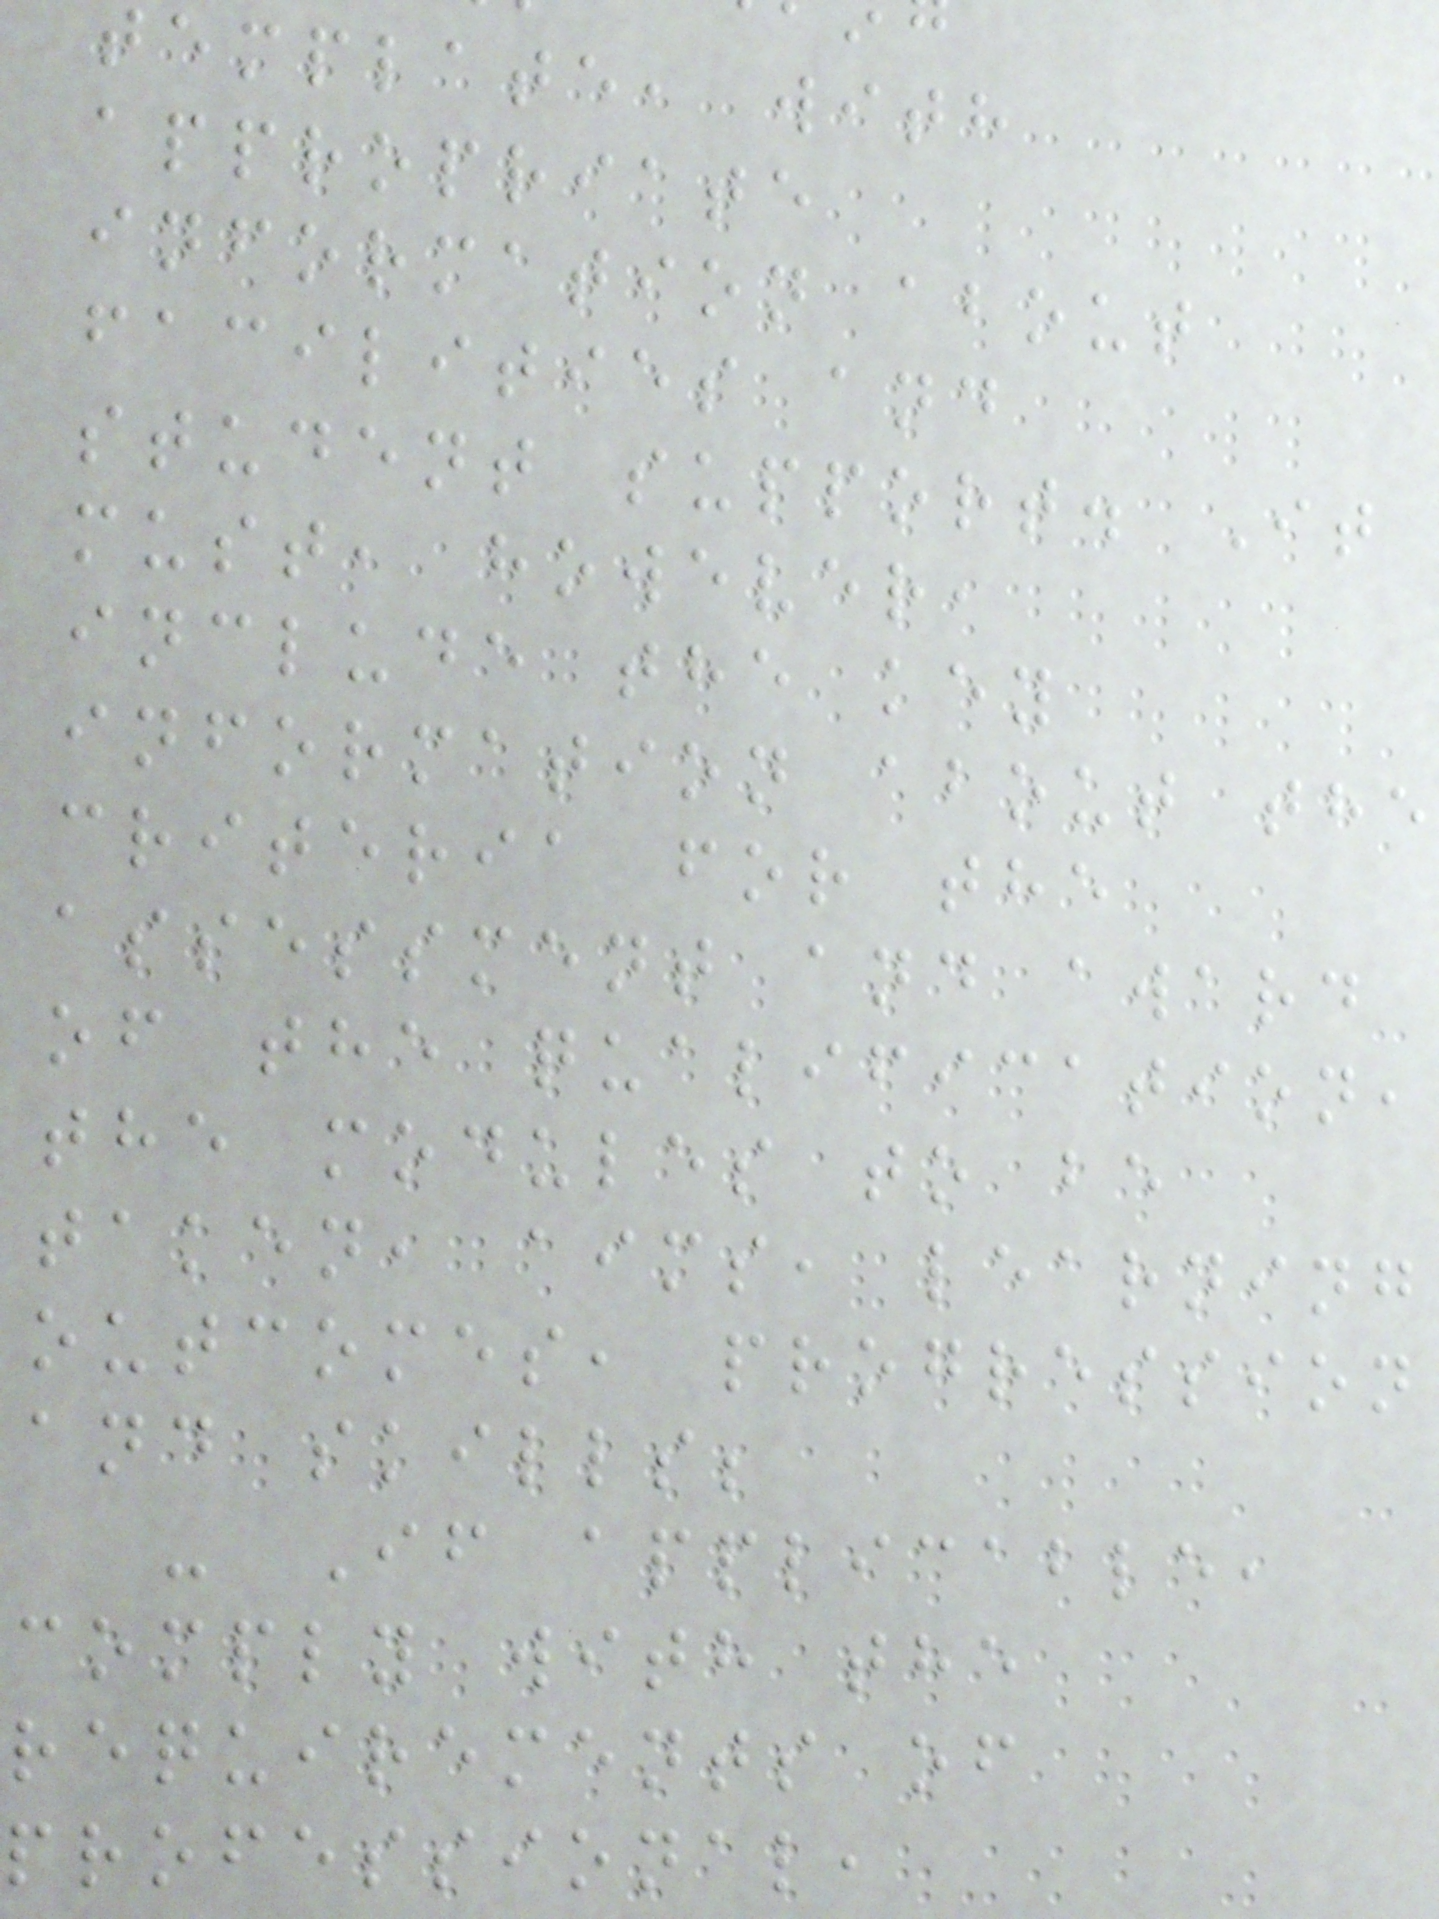template, with
appropriate
information about
facilities and
student support. It
must, however,
include the key
information about the
criteria for the
assessment and award
of the qualification,
the modules to be
taken, aims, learning
outcomes, progression
and skills;
- If applicable,
comply with the
requirements of
professional,
